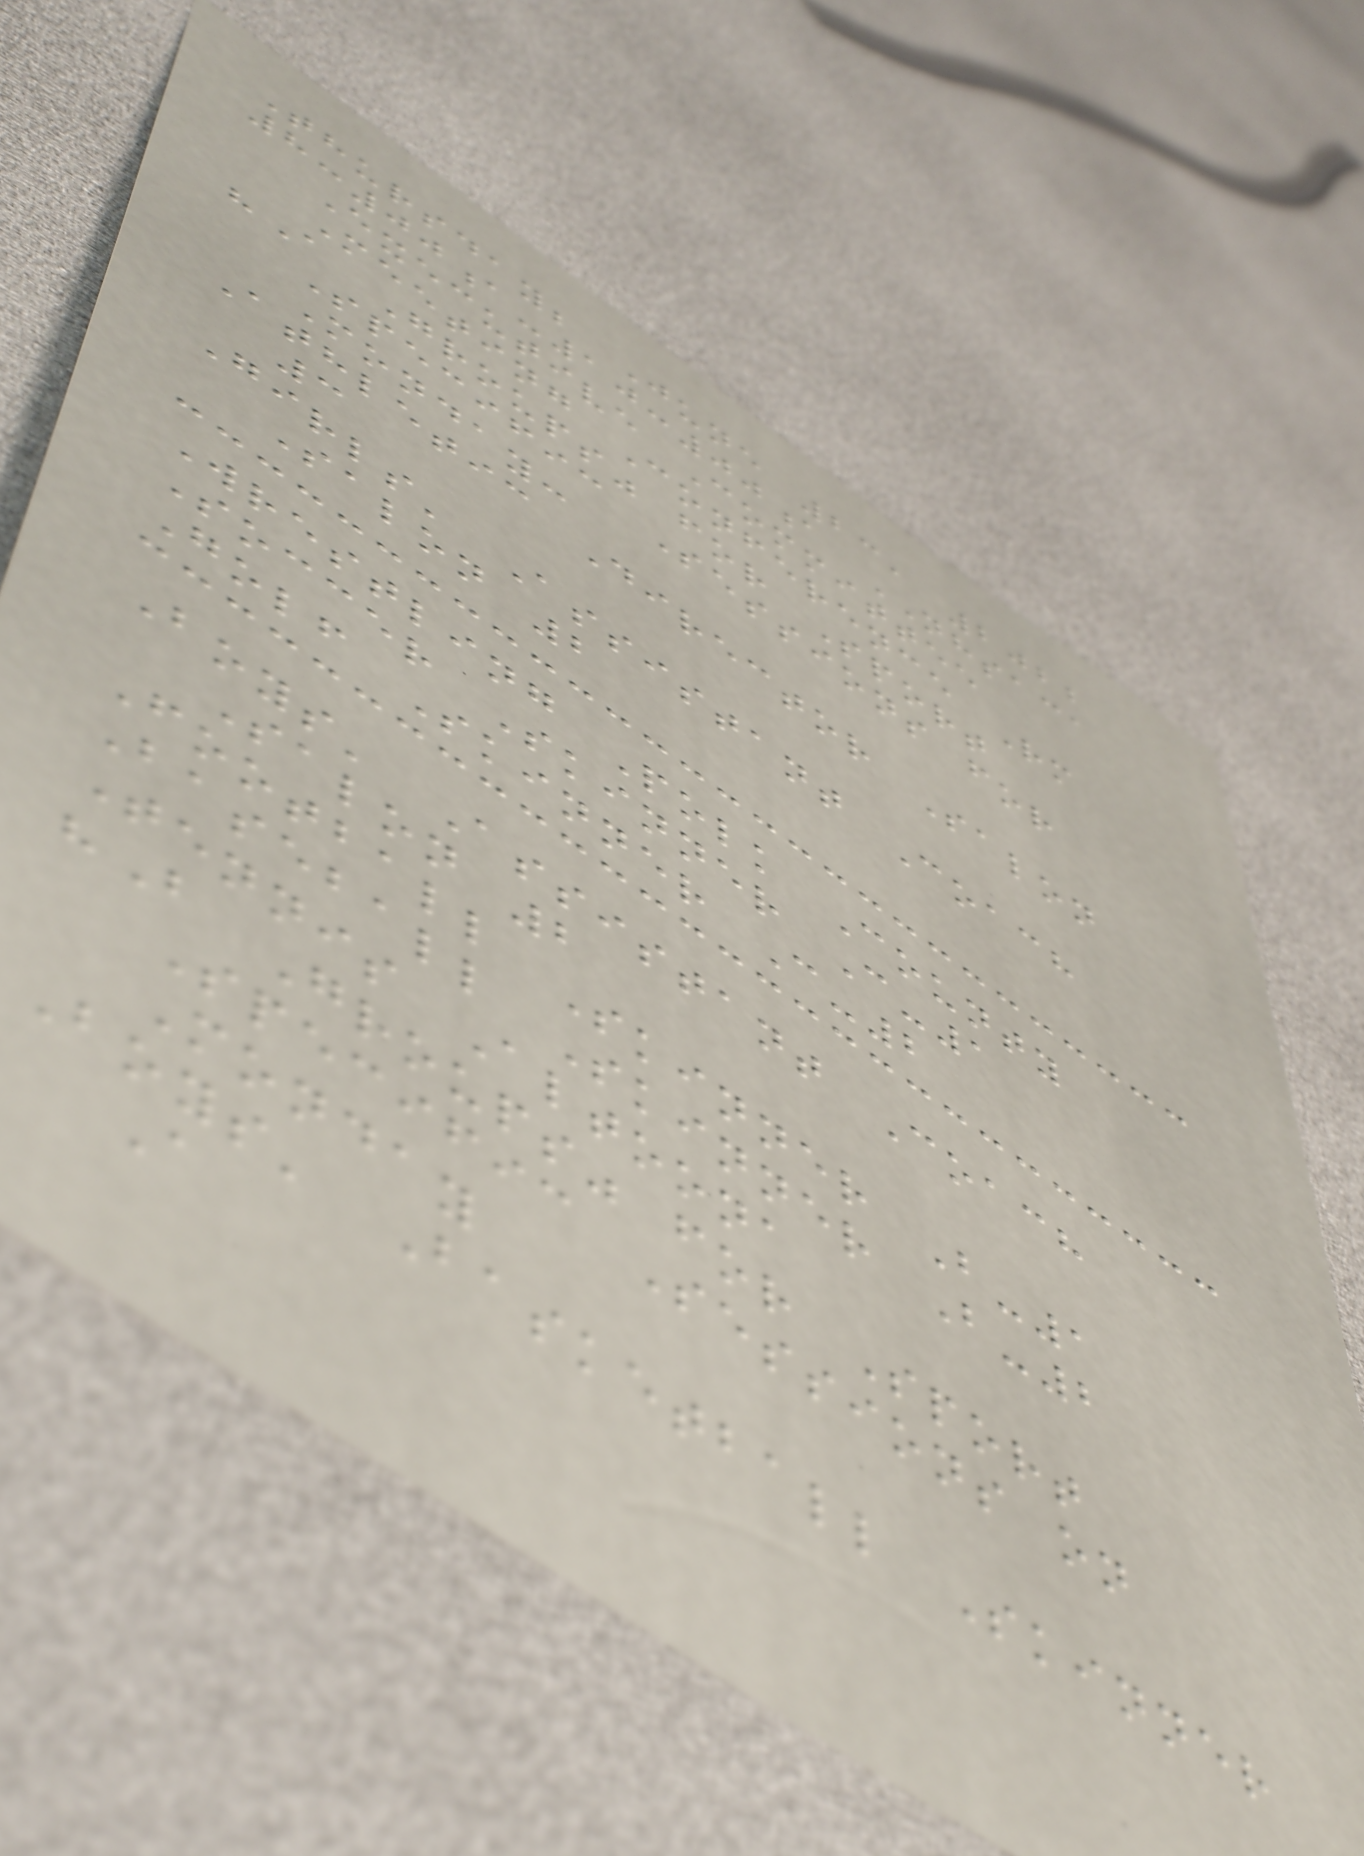Thursday; June 23, 2022
8:00a-10:00a NHSACA
Executive Committee
Meeting Conference Rm
"A Groups" for Sport
Specific Sessions for
Monday:
Athletic Director Salon
3
Girls' Assistant Coach
Salon 2
Wrestling Polk County
Soccer Skinner C-1
Golf Skinner C-2
Boys' Assistant Coach
Salon 2
Football Skinner B-1
Baseball Skinner B-2
Tennis Altoona
"B Groups" for Sport
Specific Sessions on
Monday
Boys' Basketball Skinner
A
